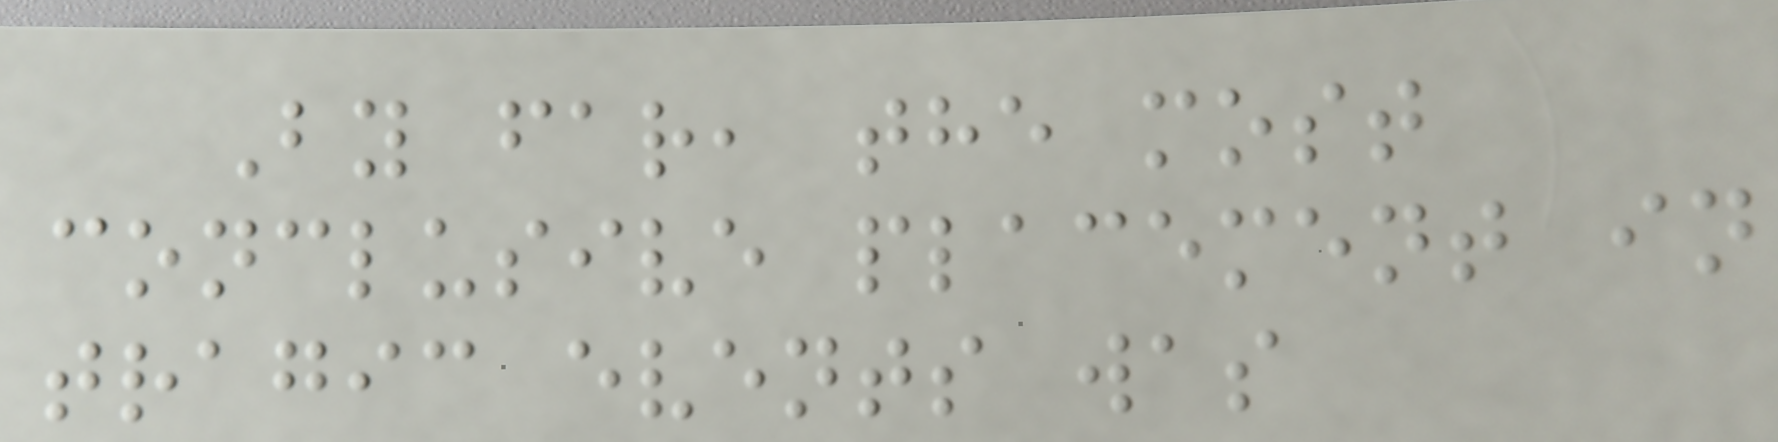By far, the most
conclusive placement in
tragic events was
